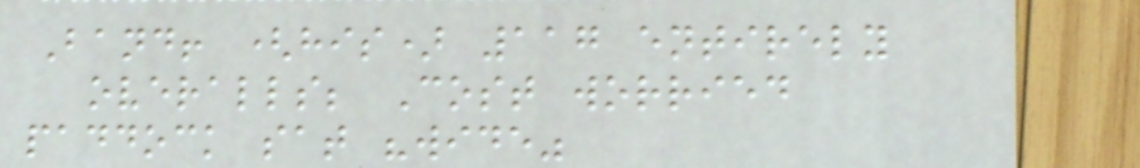Band! (his) 117 entirely
overalls; Cost worried
paddock sat "wide"
